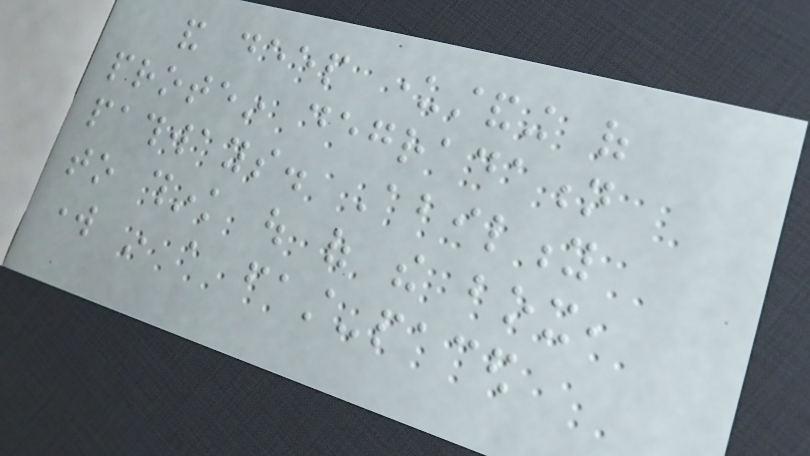and deep understanding of
protein degradation
pathways. Ability
to think out of the box,
work in a fast-paced
